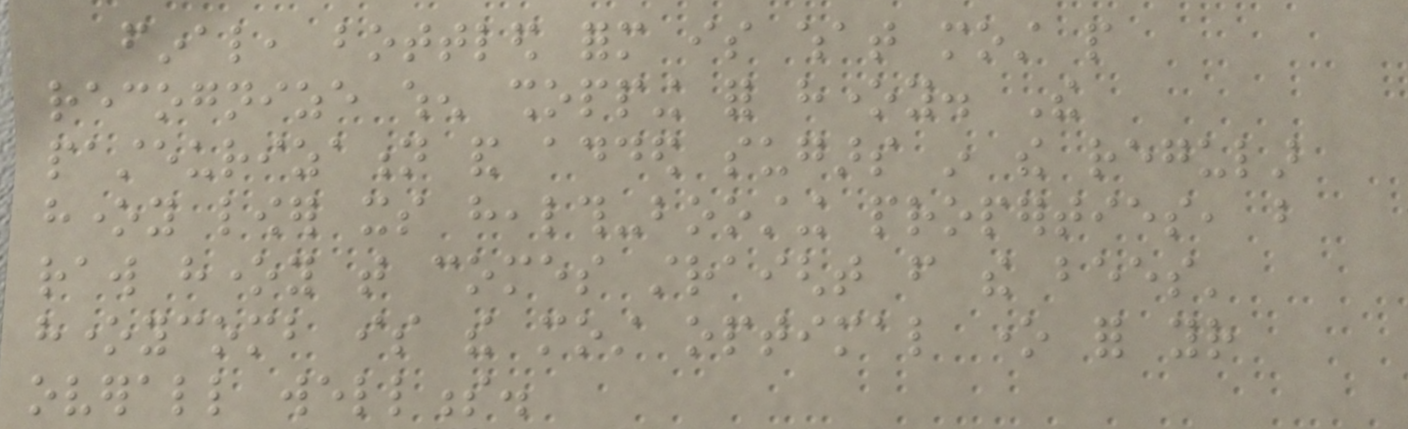final, bottled form is what most people
recognize when shopping for honey. The
pasteurization and added sugars in the regular
honey lower its health-boosting properties, but
raw honey that comes straight from the bees'
honeycomb is the most optimal one for your
overall wellness.
